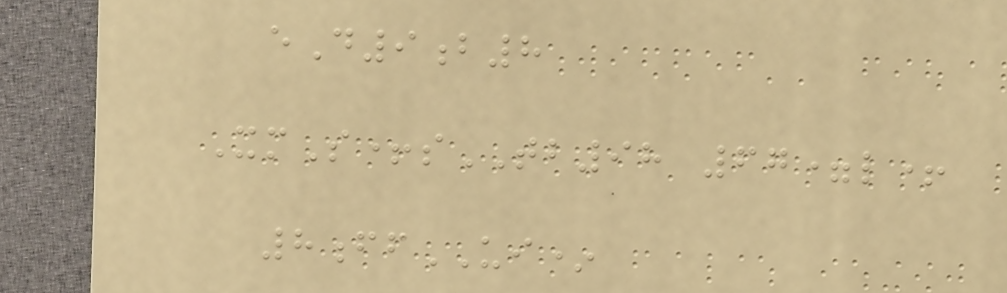eD9b8
XmS+sTB98 67=l+
8ffUI*
